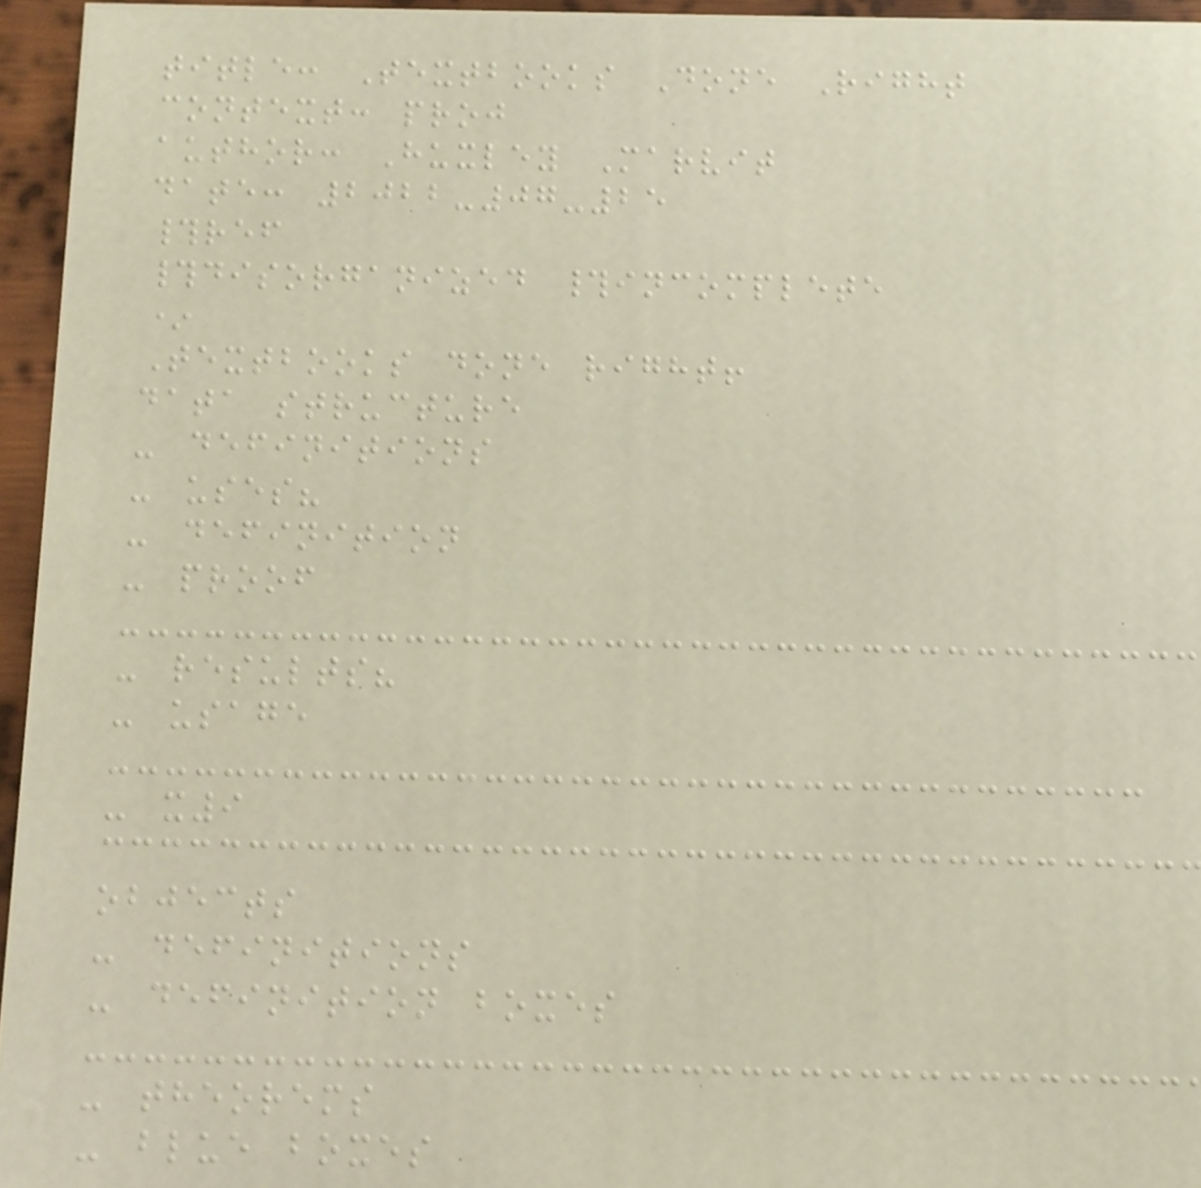title: Textbooks Done Right
context: proj
author: Huxley Marvit
date: 2022-07-25
#ref
#disorganized #incomplete
*
Textbooks done right!
data structure
- definitions
- uses?
- definition
- proof
- results?
- usage
- x9
objects
- definitions
- definition boxes
- theorems
- blue boxes
